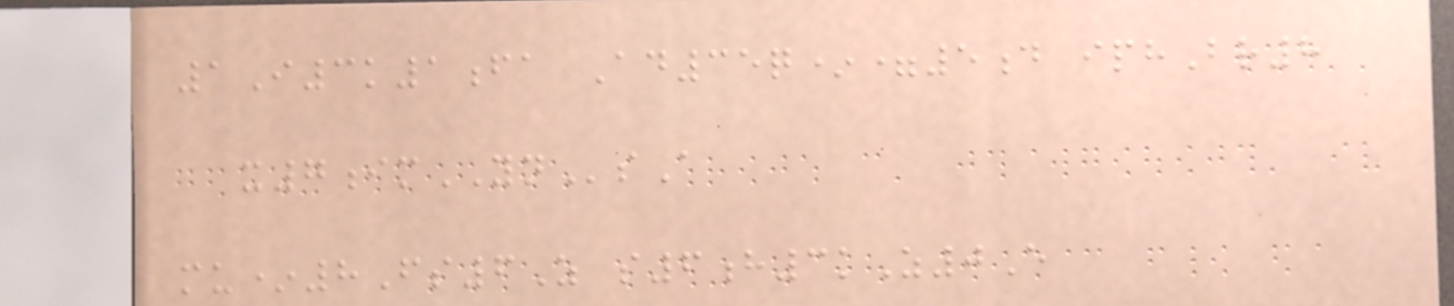1I3k1fa Ad35q*=5d iphBr8
x7imYNsA
mu*8Fs6Z s6h3kZ0E
